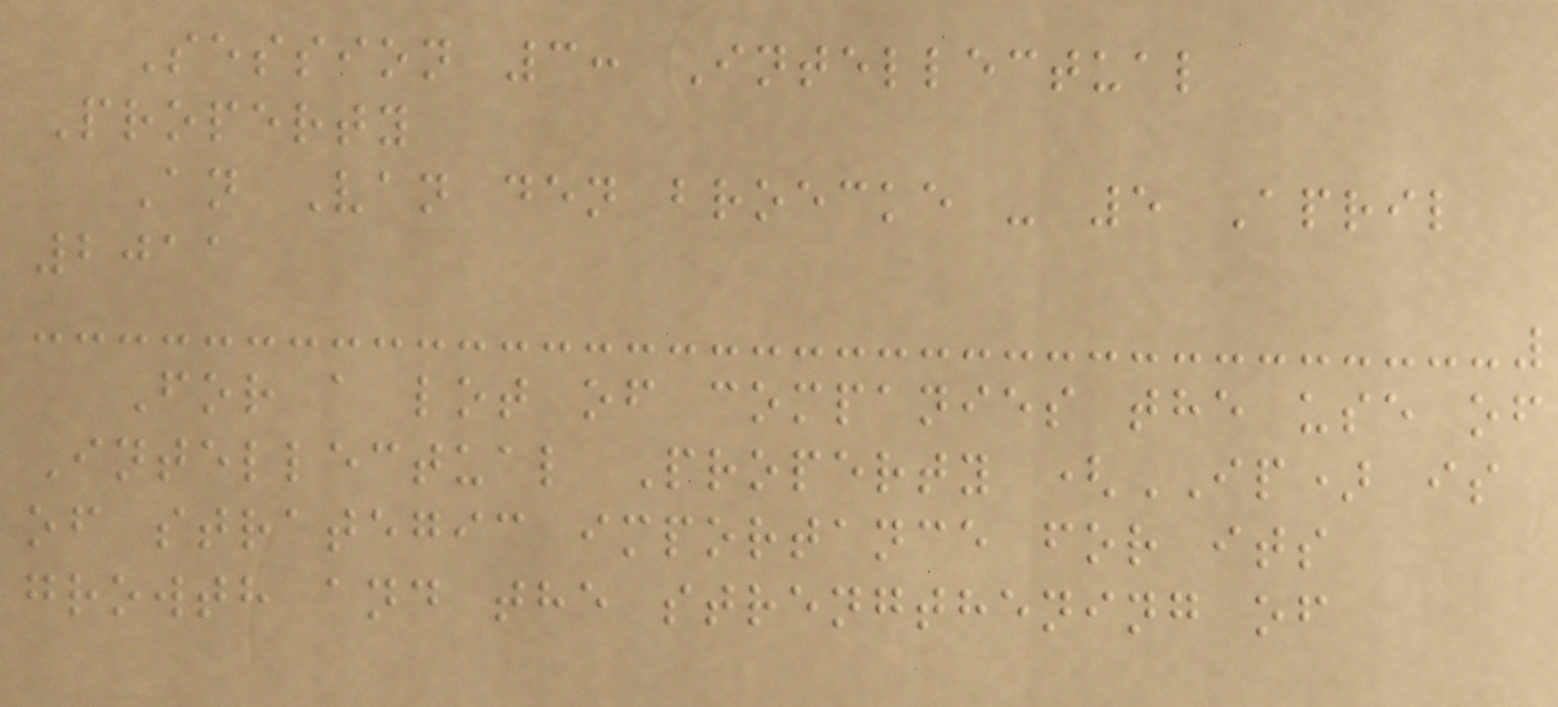Session 3: Intellectual
Property
An Van den broecke - 5 April
2011
For a lot of companies the use of
Intellectual Property (IP) is
of strategic importance for its
growth and the strengthening of
